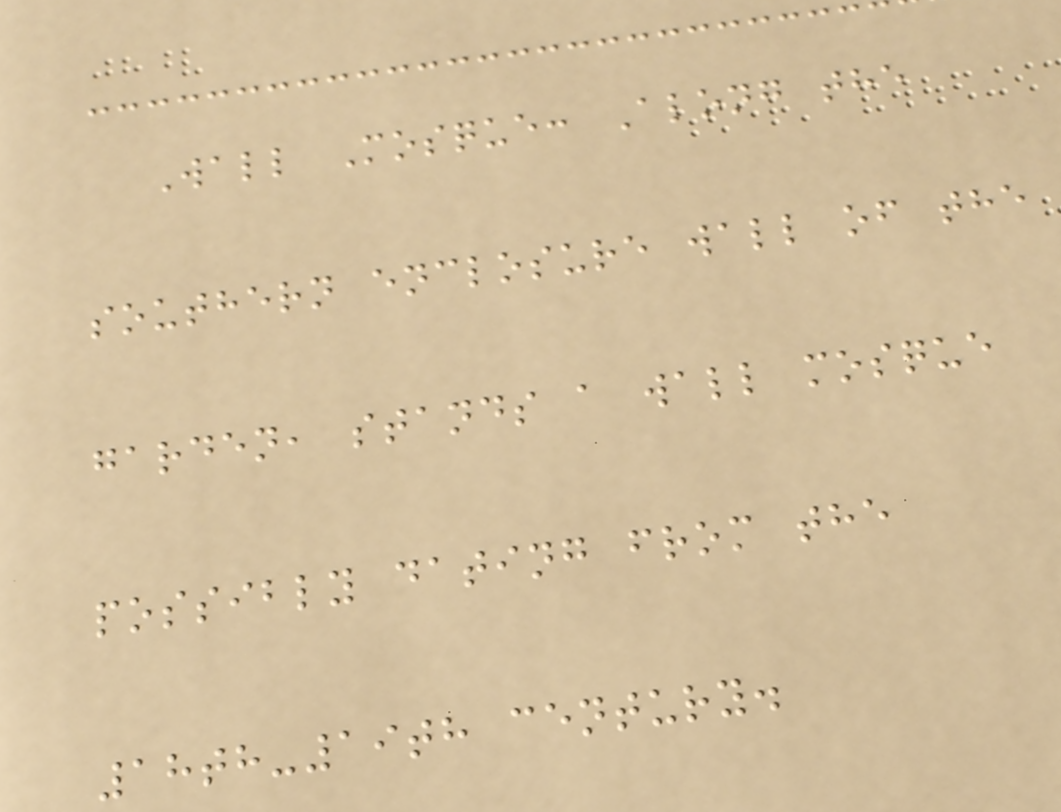Wall Mosque: Along the
southern enclosure wall of the
garden, stands a wall mosque
possibly dating from the
18th-19th century.
